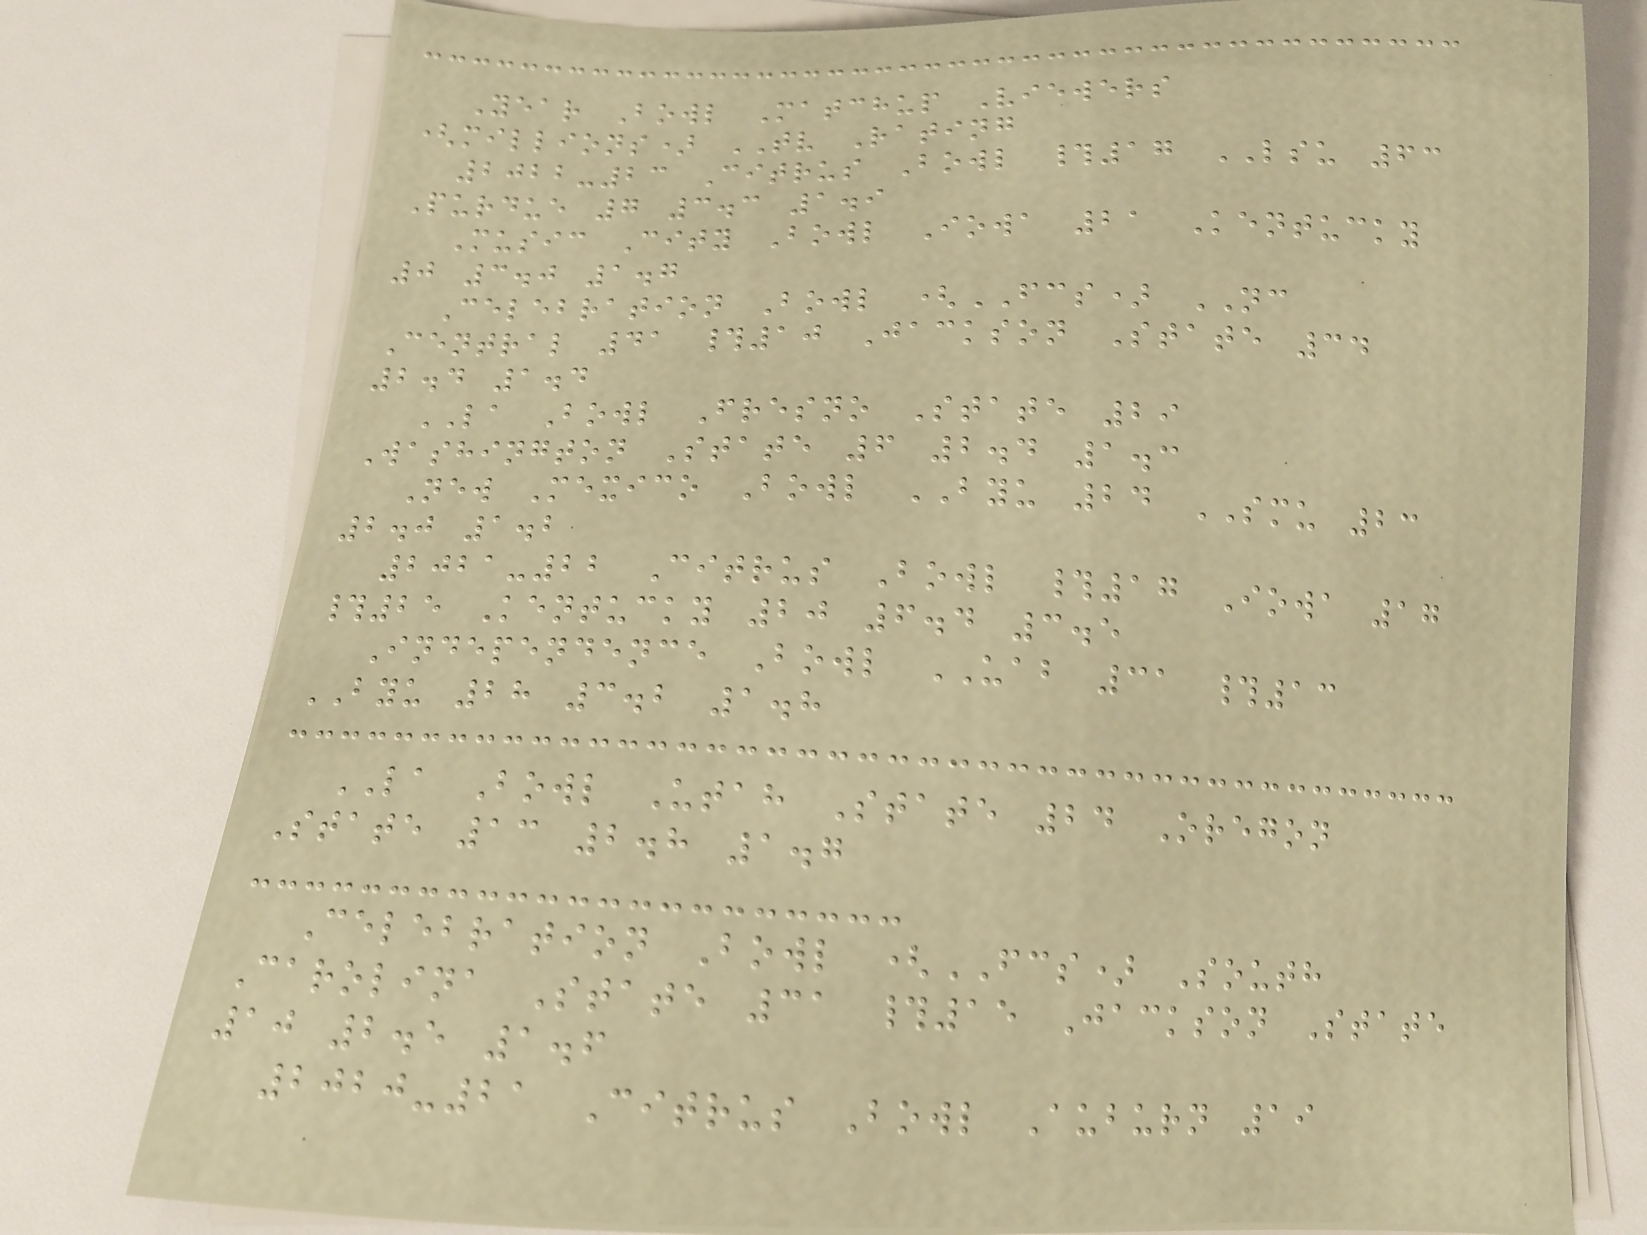Year Bowl Matchup Viewers
(millions) TV Rating
2022-23 Citrus Bowl #17 LSU 63
Purdue 7 3.3 1.9
Music City Bowl Iowa 21 Kentucky
0 3.0 1.7
Celebration Bowl (FCS) NC
Central 41 #10 Jackson State 34
2.4 1.4
LA Bowl Fresno State 29
Washington State 6 2.4 1.3
New Mexico Bowl BYU 24 SMU 23
2.0 1.2
2021-22 Citrus Bowl #17 Iowa 17
#25 Kentucky 20 6.4 3.5
Independence Bowl UAB 31 #13
BYU 28 3.2 1.8
LA Bowl Utah State 24 Oregon
State 13 2.8 1.7
Celebration Bowl (FCS) South
Carolina State 31 #15 Jackson State
10 2.5 1.6
2020-21 Citrus Bowl Auburn 19
